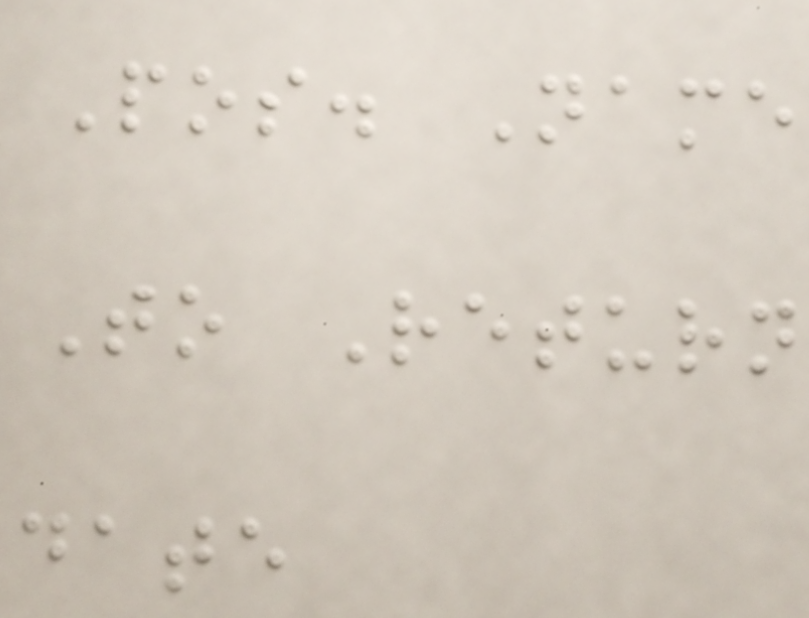Pos. Name
To Return
date
